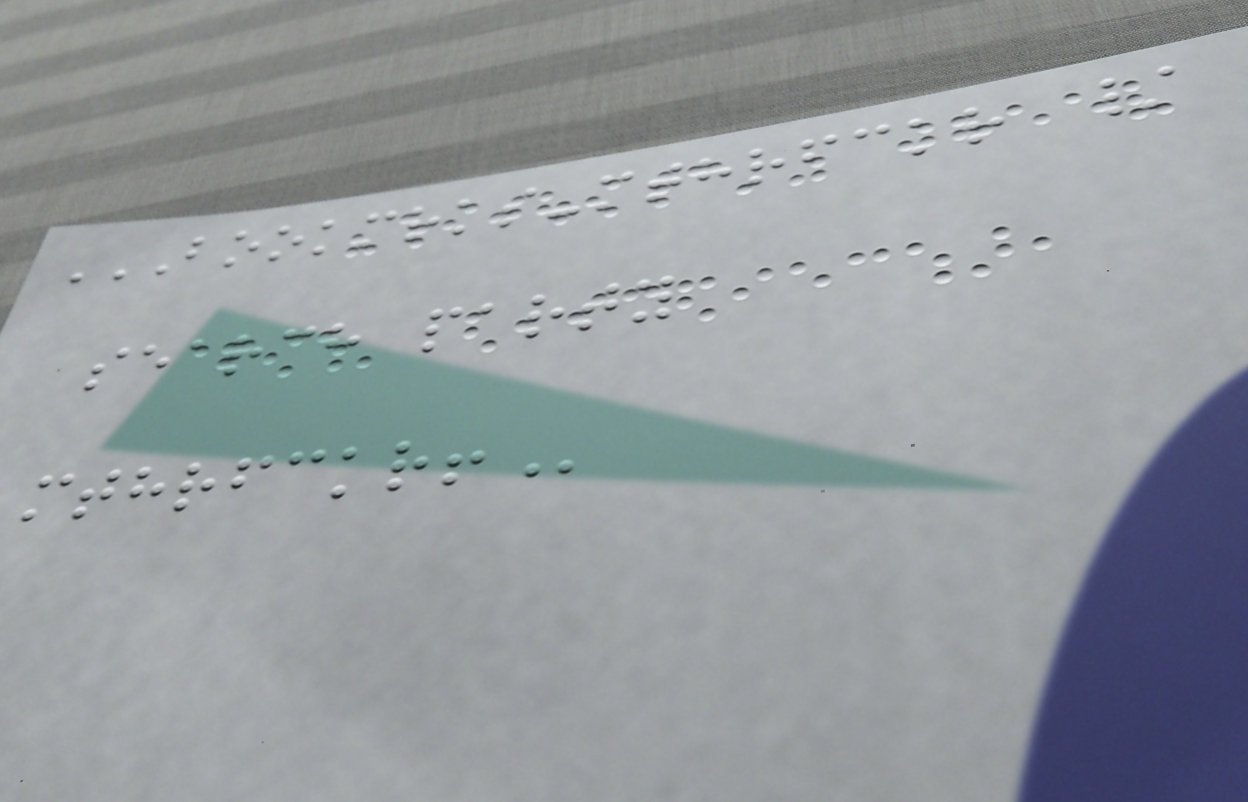BOOKMRKS-MTHRFCKR /
SEARCH PARTY
MTHRFCKR!
